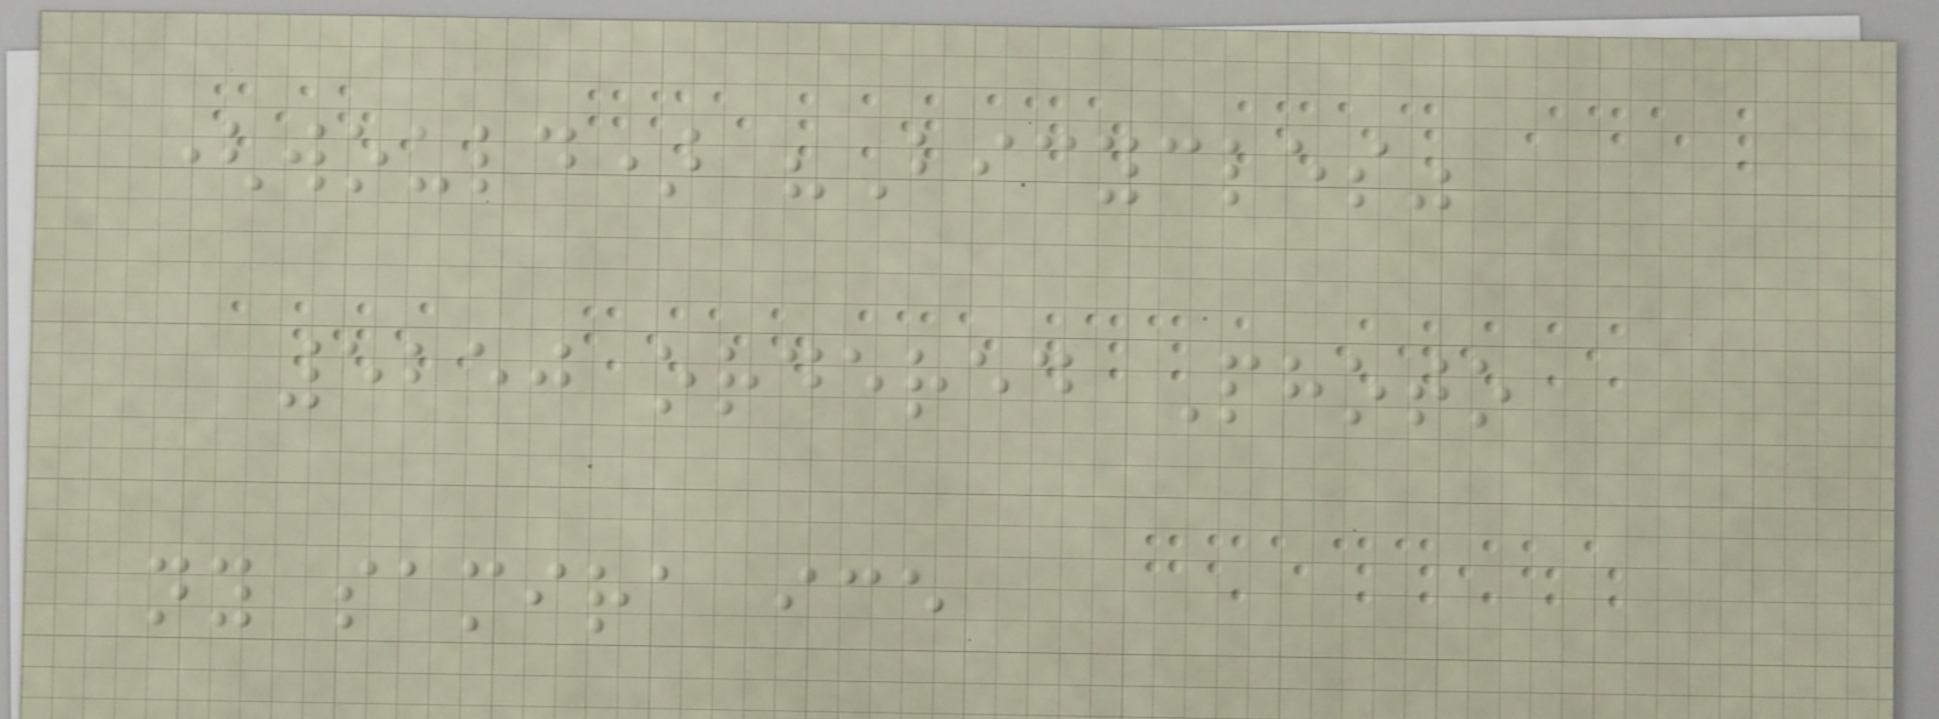(would) "Bicycles"
5250 ordered Photo
ny samira ice
